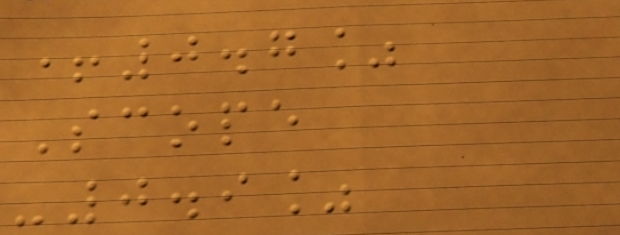+0.7%
Scope
-0.9%
